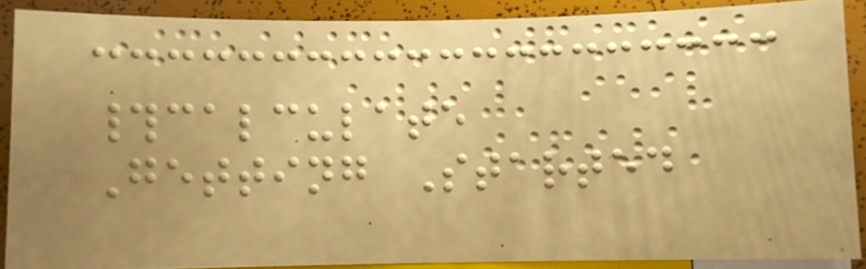#calculate
Getting Started
